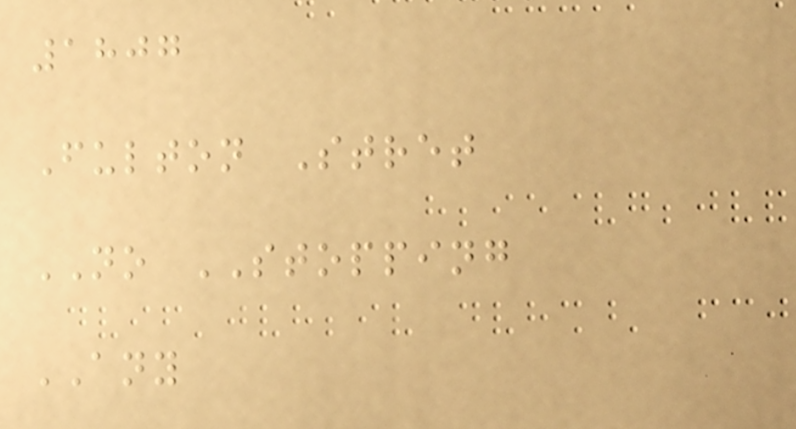1807
Fulton Stret
NO STOPPING
ANY
